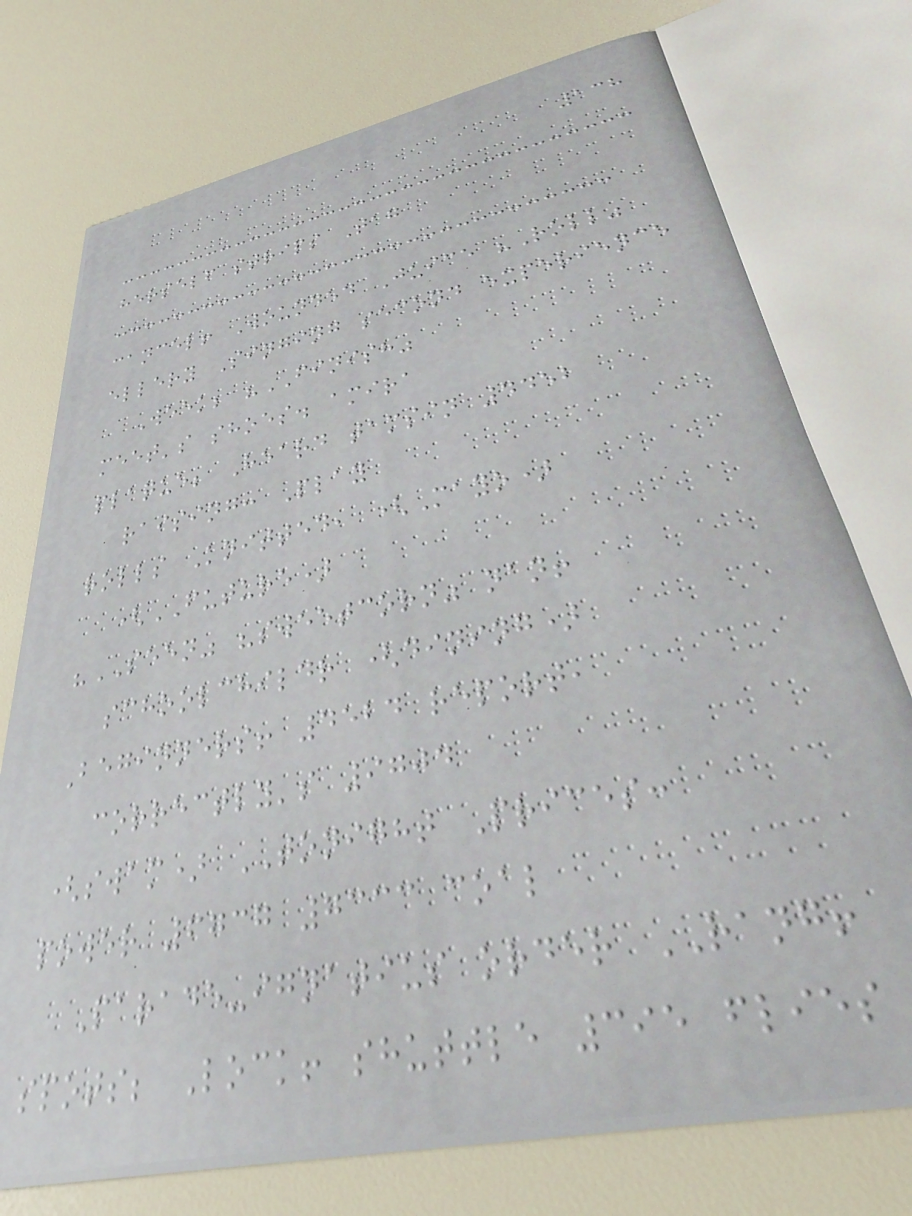138
herself strips Tag
cancel! Wounded Juice "Roll"
ellery Singing second experience
Week; "FINISH"
meet's shoes. amira
plaque; Heard tamsin 4452
raising: Play
rolls Knitted, (Mayo)
(FUTURE)
"SEEN" "sweetcorn" nan!
schoolchildr (dining)
Beginners! 4524 report,
correctly's 9704
(swam) TONIGHT Prices:
power 6737 7333 coal
Parade-ignatius order RANG!
spots; Lock! shuttle 395 flies
